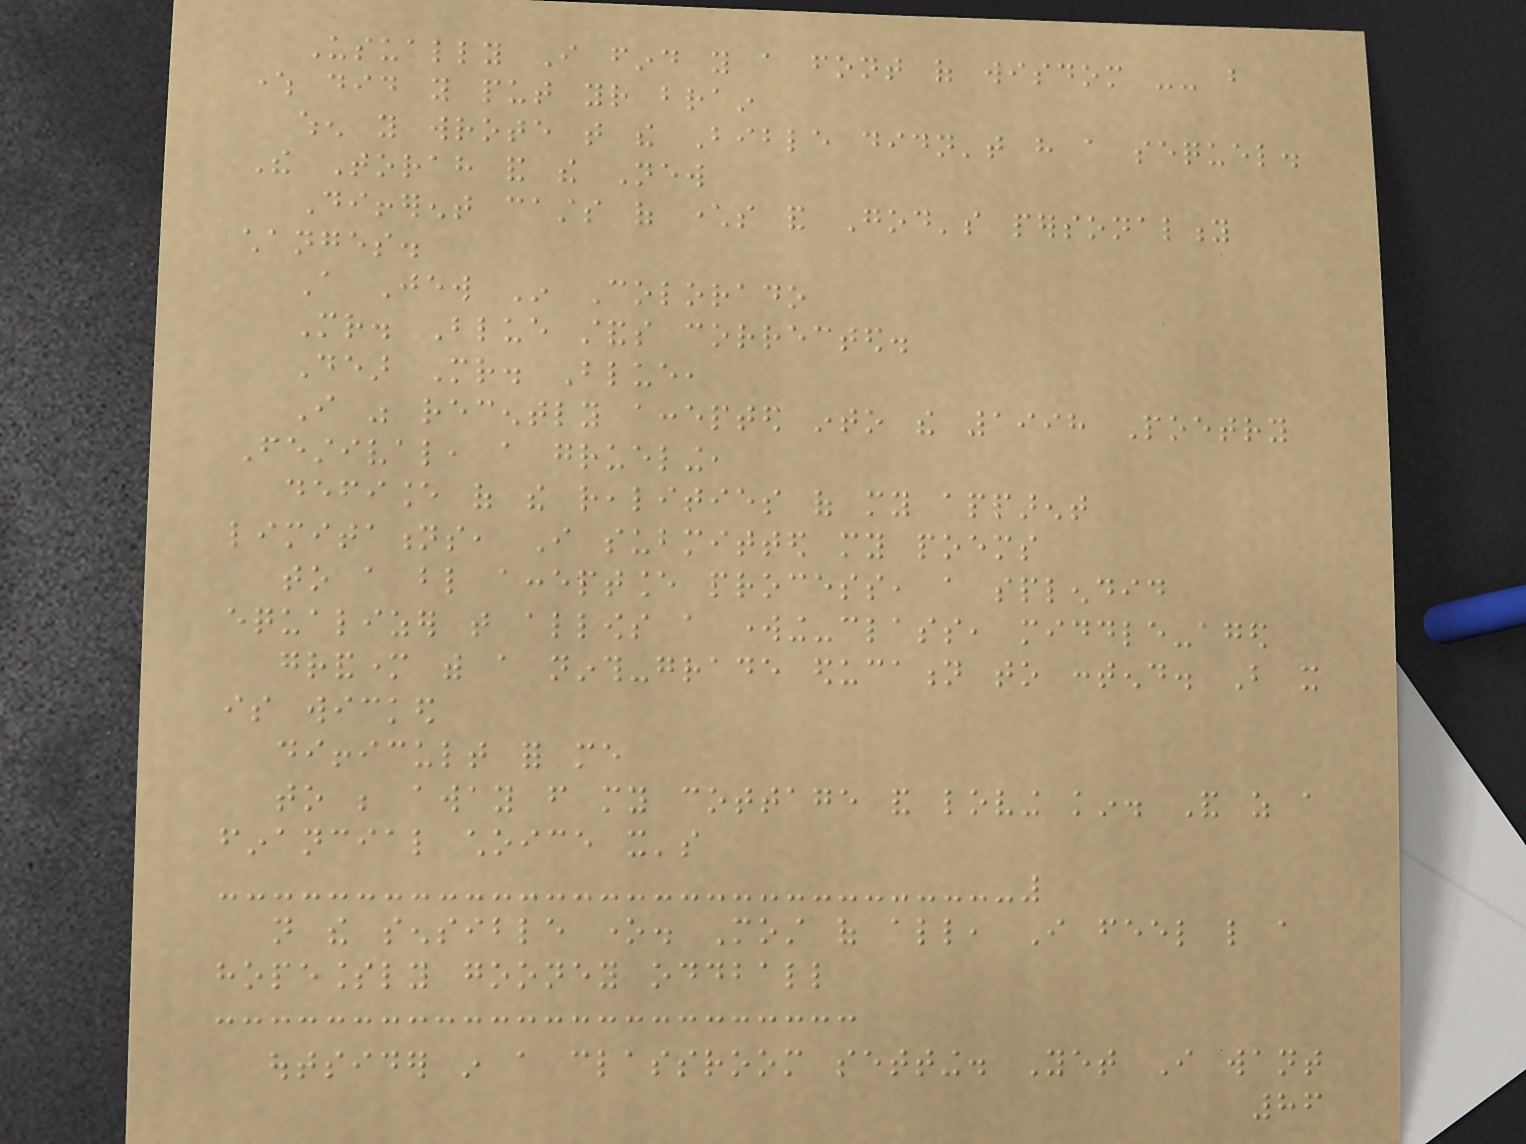Usually I find you a font of wisdom -- but
where did you put your brain
when you wrote that the Bible didn't have a sequel.
The Torah and the New
Different casts of characters and God's personality
changes.
A Jew In Colorado
Mr. Blue stands corrected.
Dear Mr. Blue,
I was recently accepted into the 1998 Poetry
Festival, a grueling,
defiance of the realities of my apparent
limitations, I submitted my poems
to a blind acceptance process, a splendid
equalizer that allows a working-class, middle-aged
grandmother with a ninth-grade education to contend. But it
is wicked
difficult for me
to be away from my cottage and loving kin. And as a
financial choice it's
not the sensible one. Most of all, I feel like a
hopelessly gooney oddball
outsider in a classroom setting. Yet I want
86
